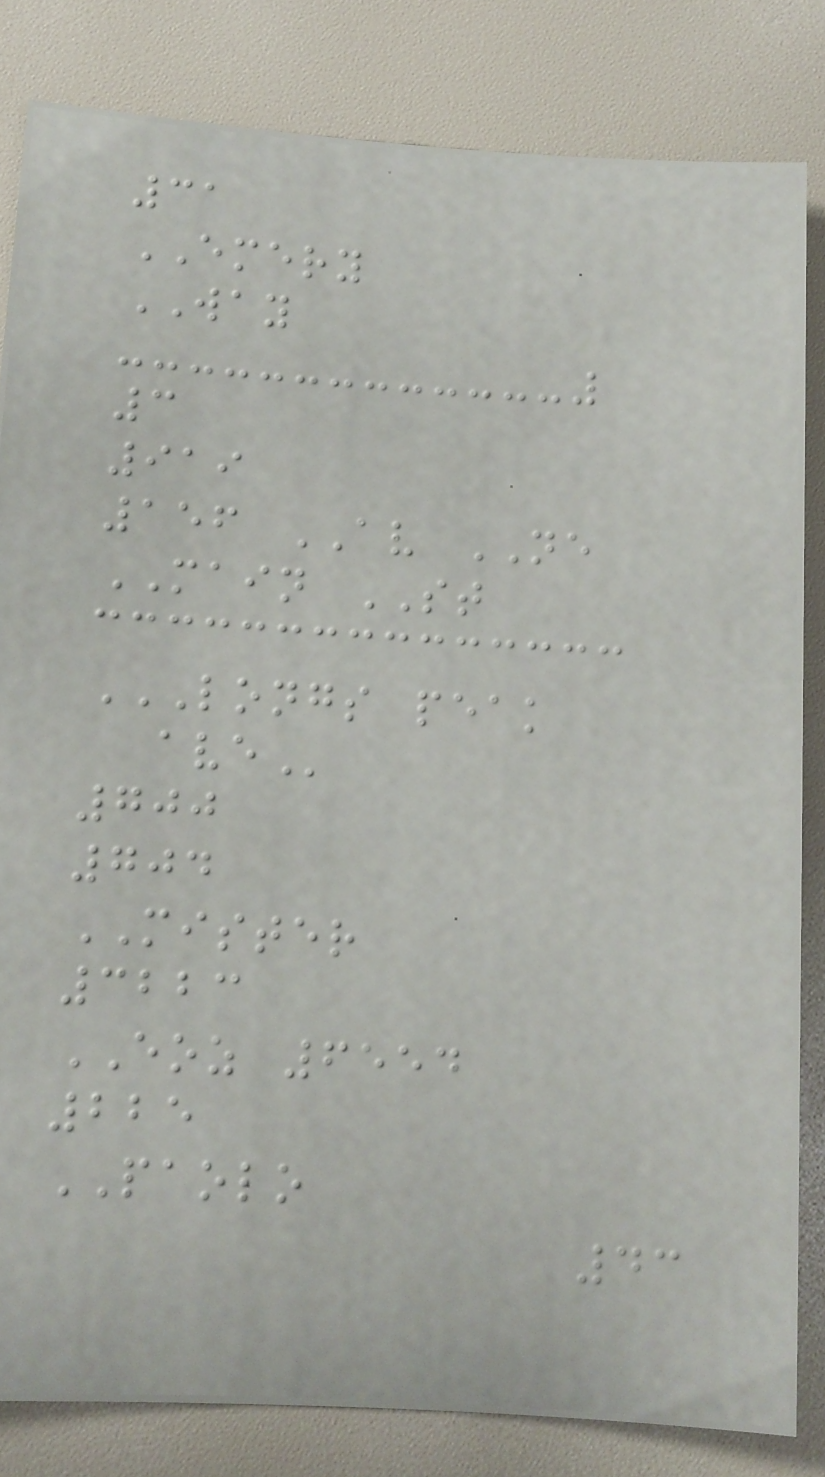31
EMERY
WAY
3
919
156 AV NE
MAIN ST
LONGS PEAK
AVE
700
704
MISTER
3223
EOZ 6554
225
PAOLO
43
